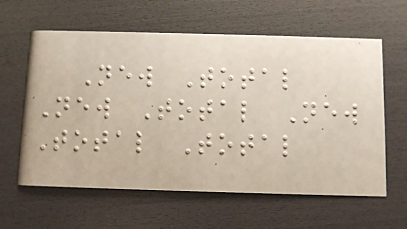New Total
New Total New
Total Total
